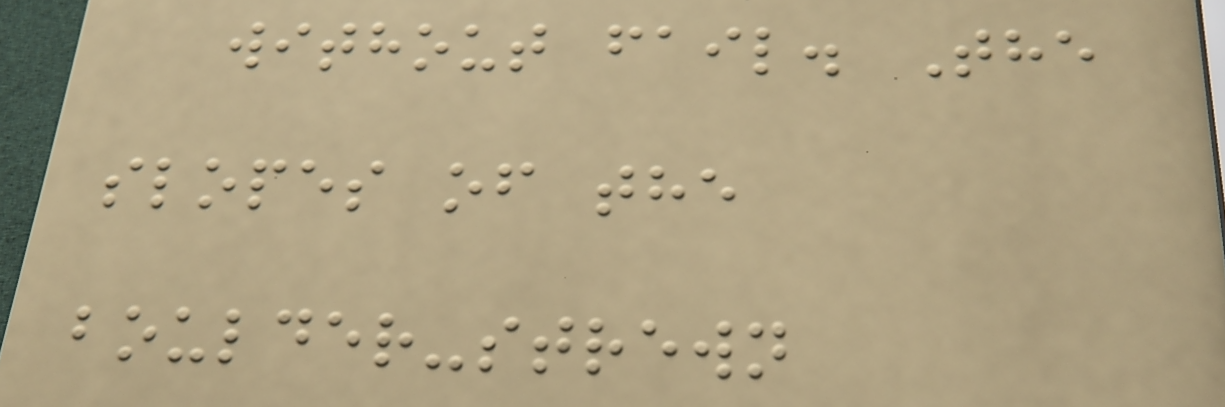without fail. The
slopes of the
boulder-strewn
